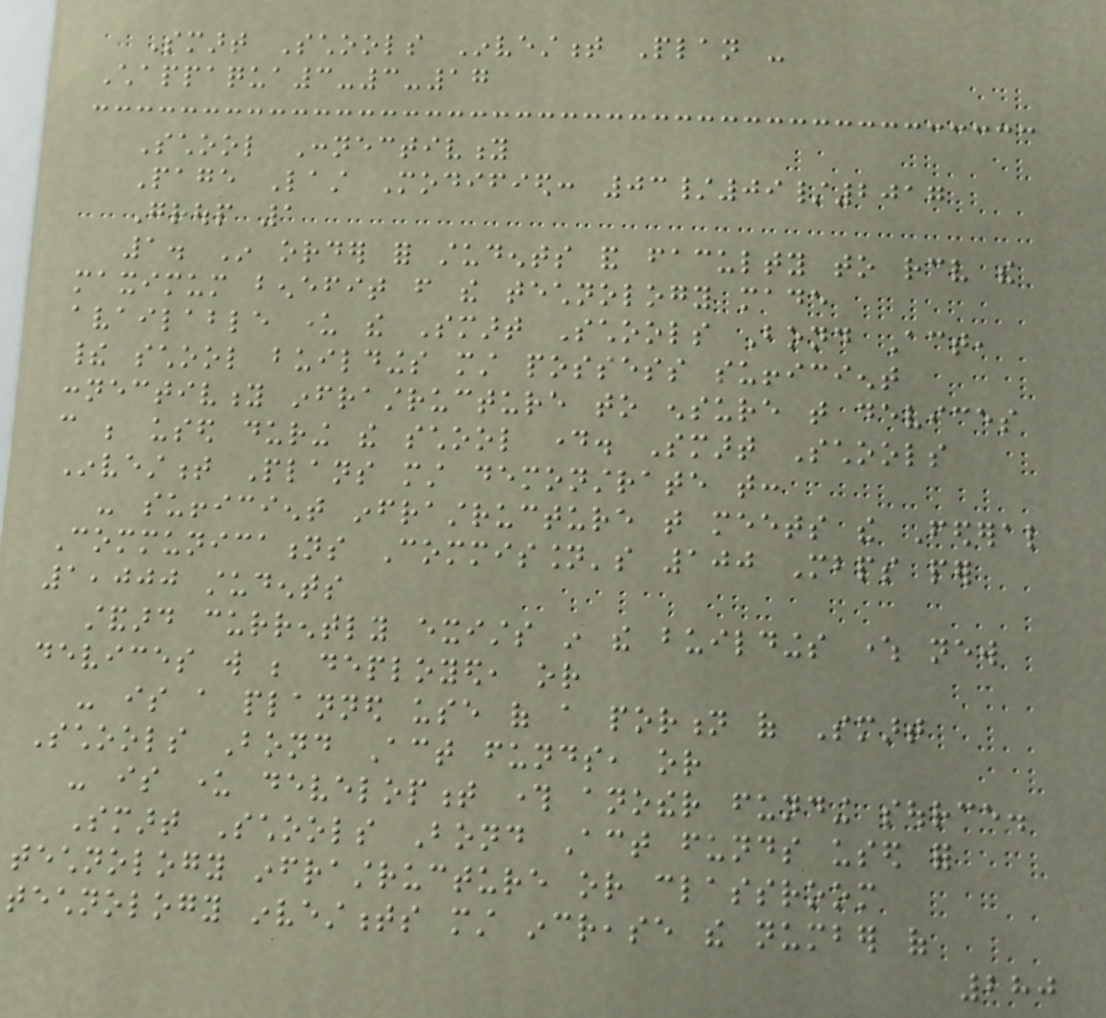Smart Schools Investment Plan -
Chappaqua3-3-17
School Connectivity
Page Last Modified: 03/09/2017
Group 1
1. In order for students and faculty to receive the
maximum benefit from the technology made
available under the Smart Schools Bond Act,
their school buildings must possess sufficient
connectivity infrastructure to ensure that devices
can be used during the school day. Smart Schools
Investment Plans must demonstrate that:
- sufficient infrastructure that meets the Federal
Communications Commission's 100 Mbps per
1,000 students
standard currently exists in the buildings where new
devices will be deployed, or
- is a planned use of a portion of Smart
Schools Bond Act funds, or
- is under development through another funding source.
Smart Schools Bond Act funds used for
technology infrastructure or classroom
technology investments must increase the number of
280
